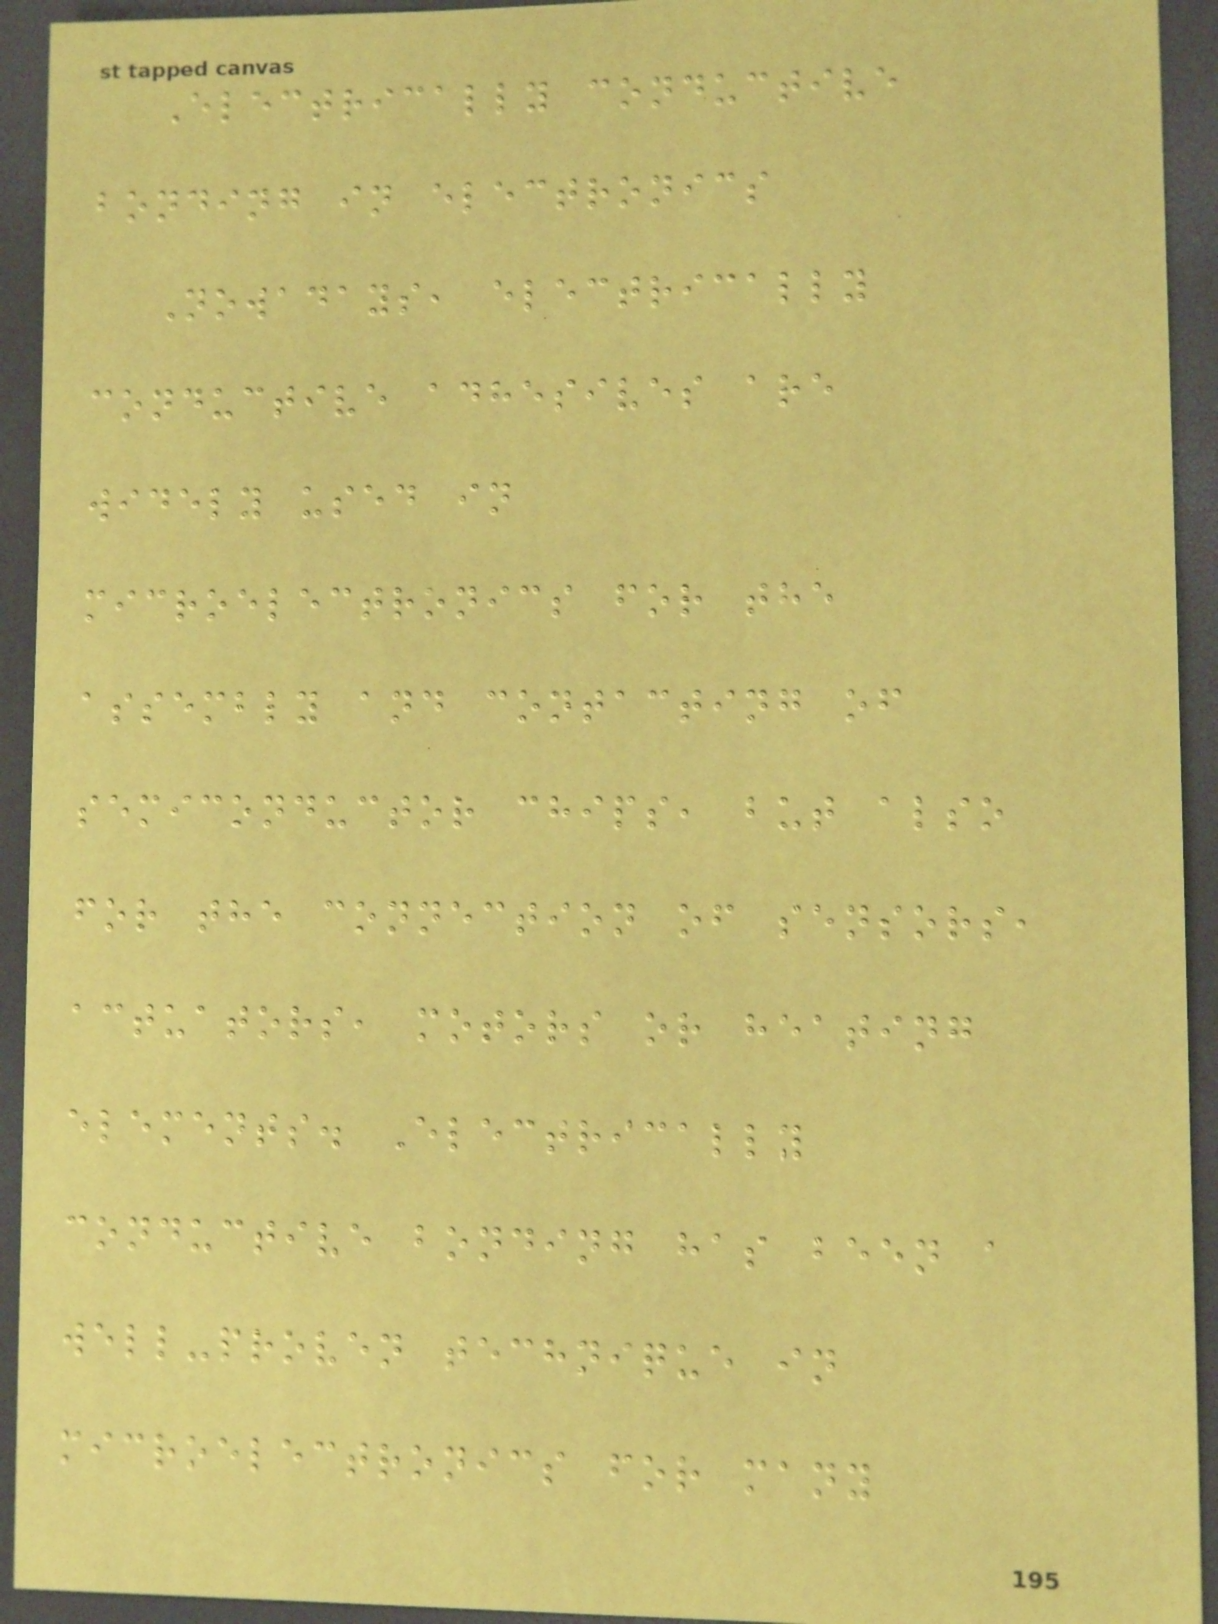Electrically conductive
bonding in electronics
Nowadays, electrically
conductive adhesives are
widely used in
microelectronics for the
assembly and contacting of
semiconductor chips, but also
for the connection of sensors,
actuators, motors or heating
elements. Electrically
conductive bonding has been a
well-proven technique in
microelectronics for many
